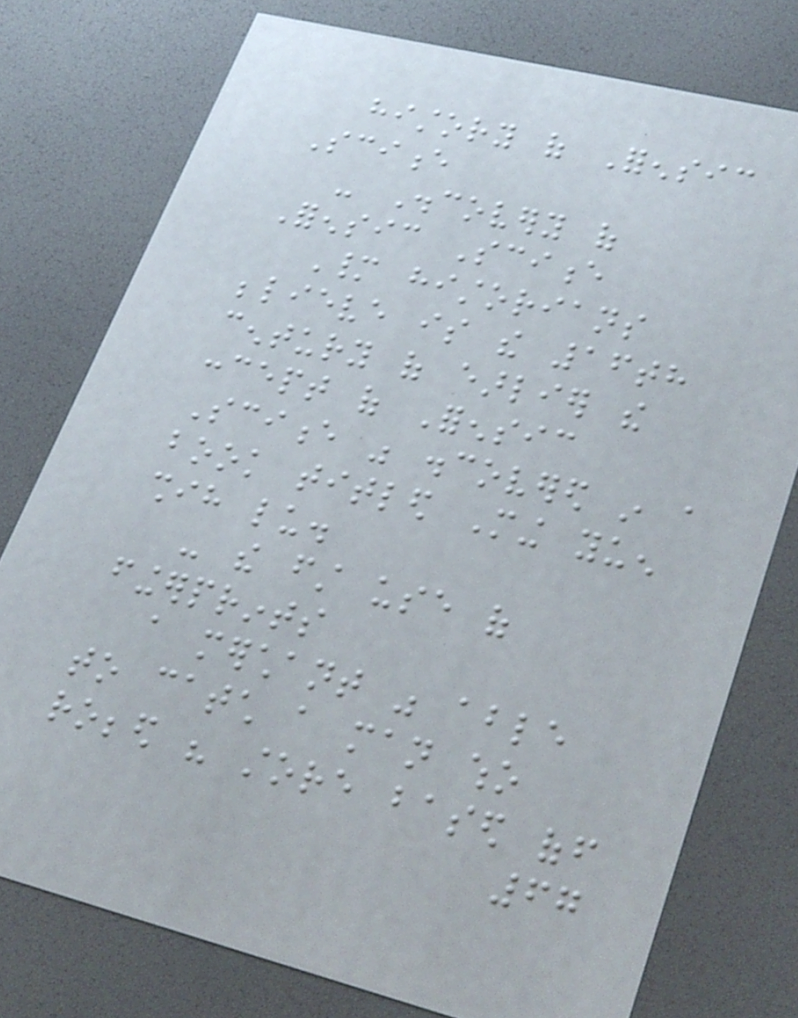history of Forensic
Science
- Discovery of
Forensic Science
Many historians
believe is the 16th
century of earlier the
concept of Forensic
Science was discovered in a
book titled Ming yuen
shih lu.
- the first use of
fingerprints
a merchant was able
to catch a man who
robbed his store based off
67
